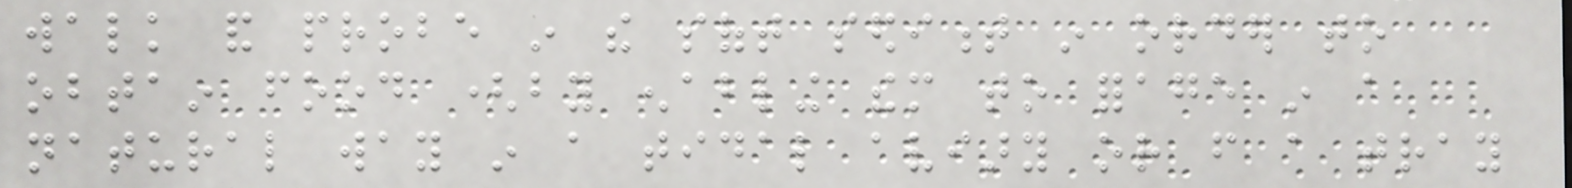walk and probe in the soft sediment in order to
obtain food (by enabling them to forage in a
natural way in a tidal aviary or from a tray
